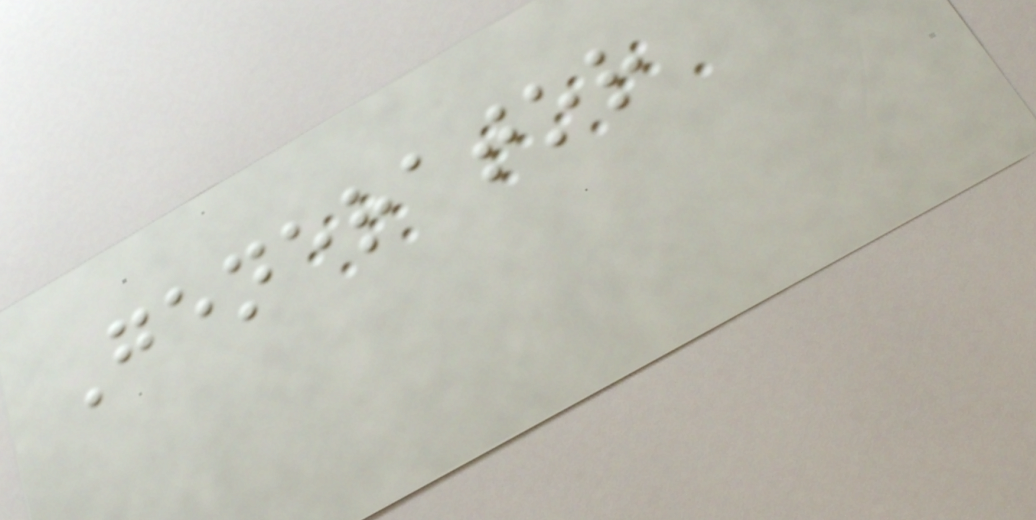Generator
